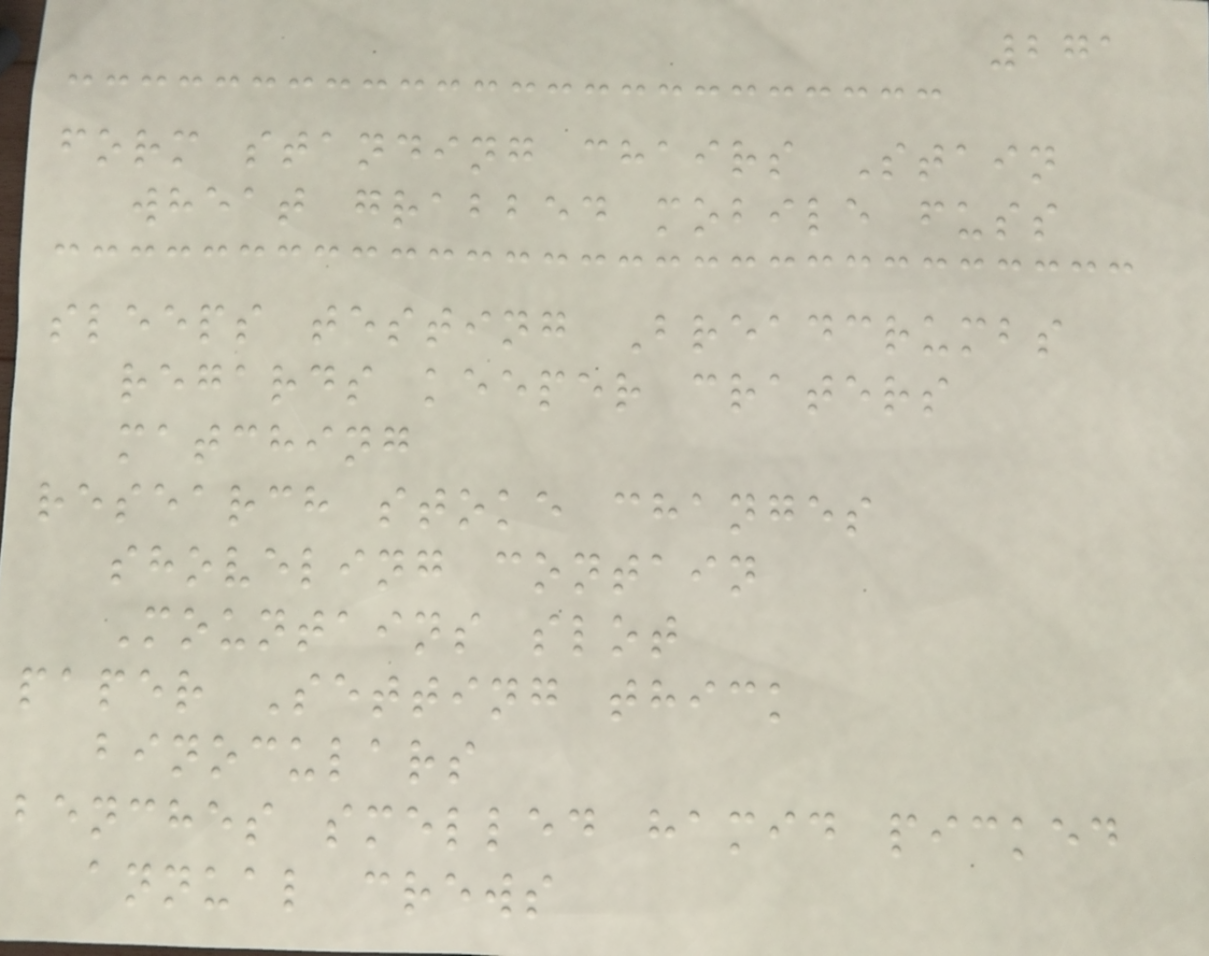271
form standing chairs Stain
wheat grabbed mobile fuss
sleeps testing Breadcrumbs
regards keeper craters
matching
research stoke changes
shoveling contain
Mountains slot
paper Setting thick
binoculars
benches smelled hamid picked
annual crews
